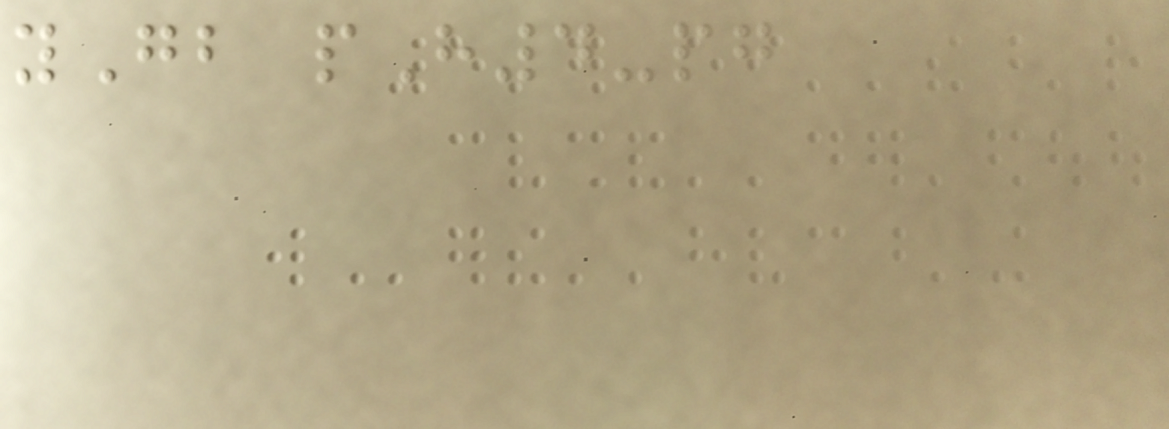yGb pH4-pg
